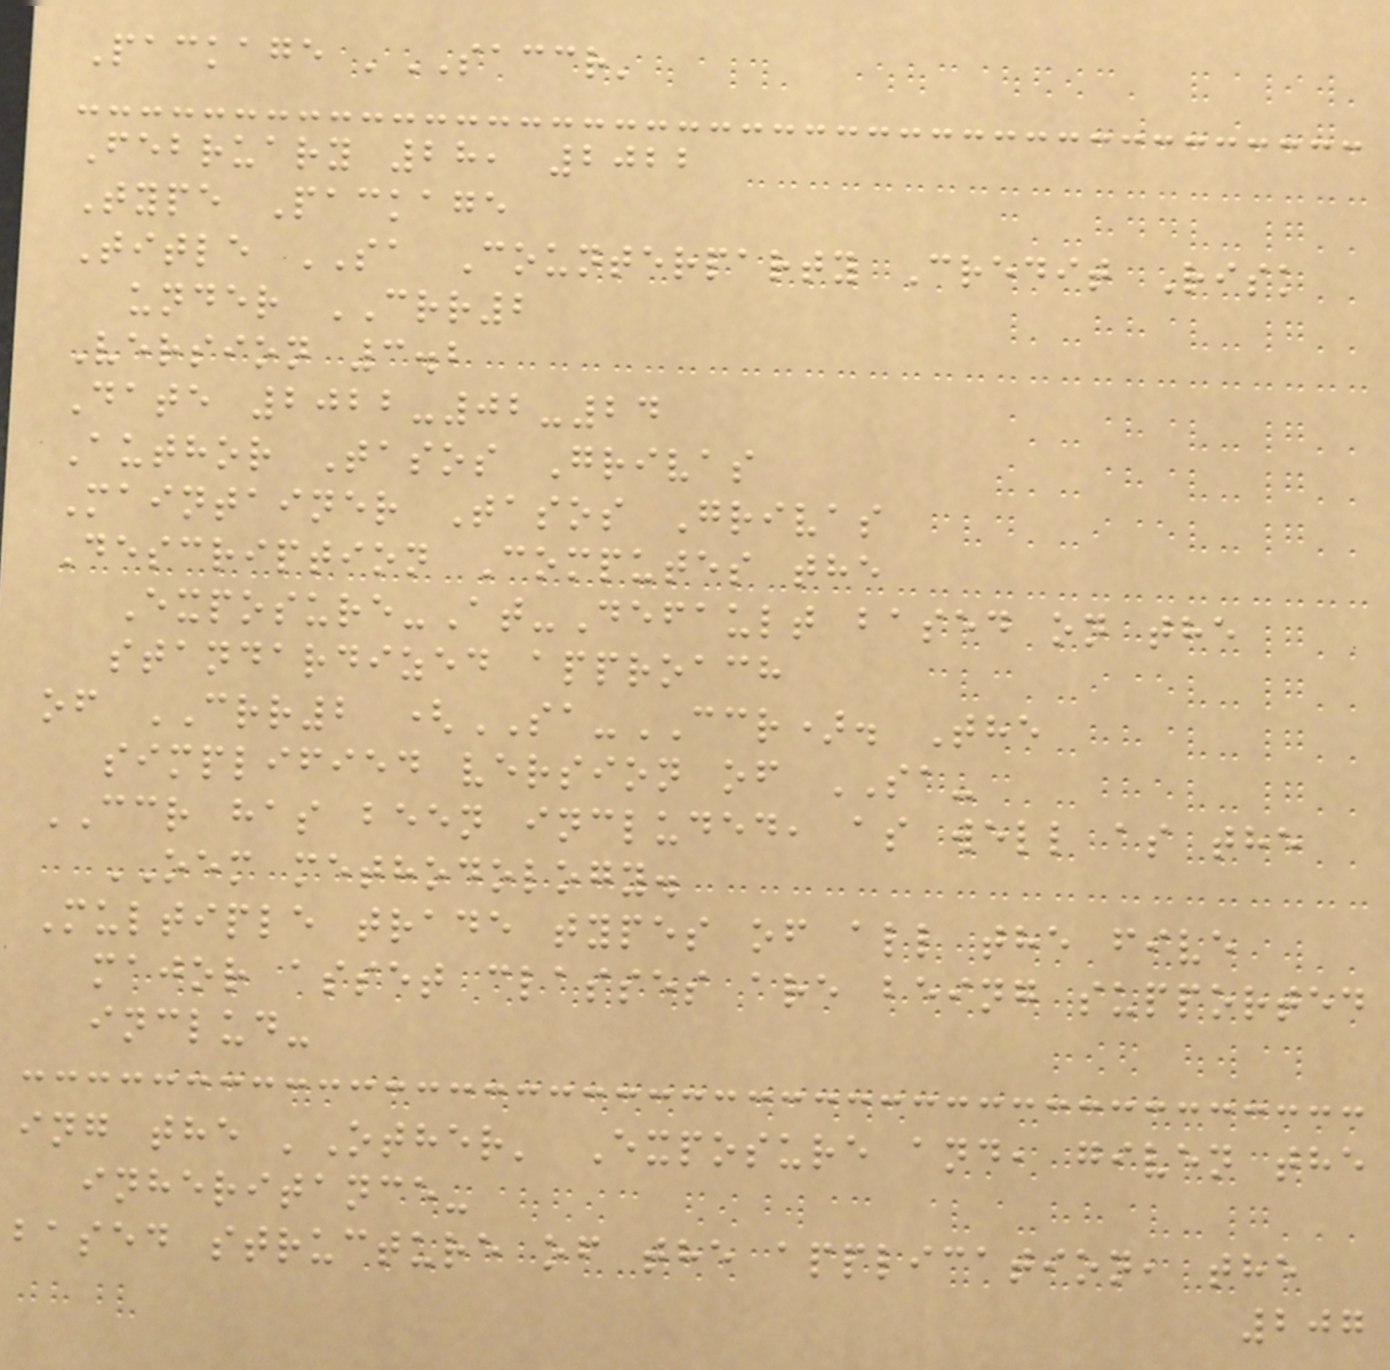Package 'SACCR'
February 28, 2022
Type Package
Title SA Counterparty Credit Risk
under CRR2
Version 3.2
Date 2022-02-24
Author Tasos Grivas
Maintainer Tasos Grivas
Description Computes the
Exposure-At-Default based on the
standardized approach
of CRR2 (SA-CCR). The
simplified version of SA-
CCR has been included, as well as the
OEM methodology.
Multiple trade types of all the five
major asset classes are being supported
includ-
ing the 'Other' Exposure and, given the
inheritance-
based structure of the application, the
207
